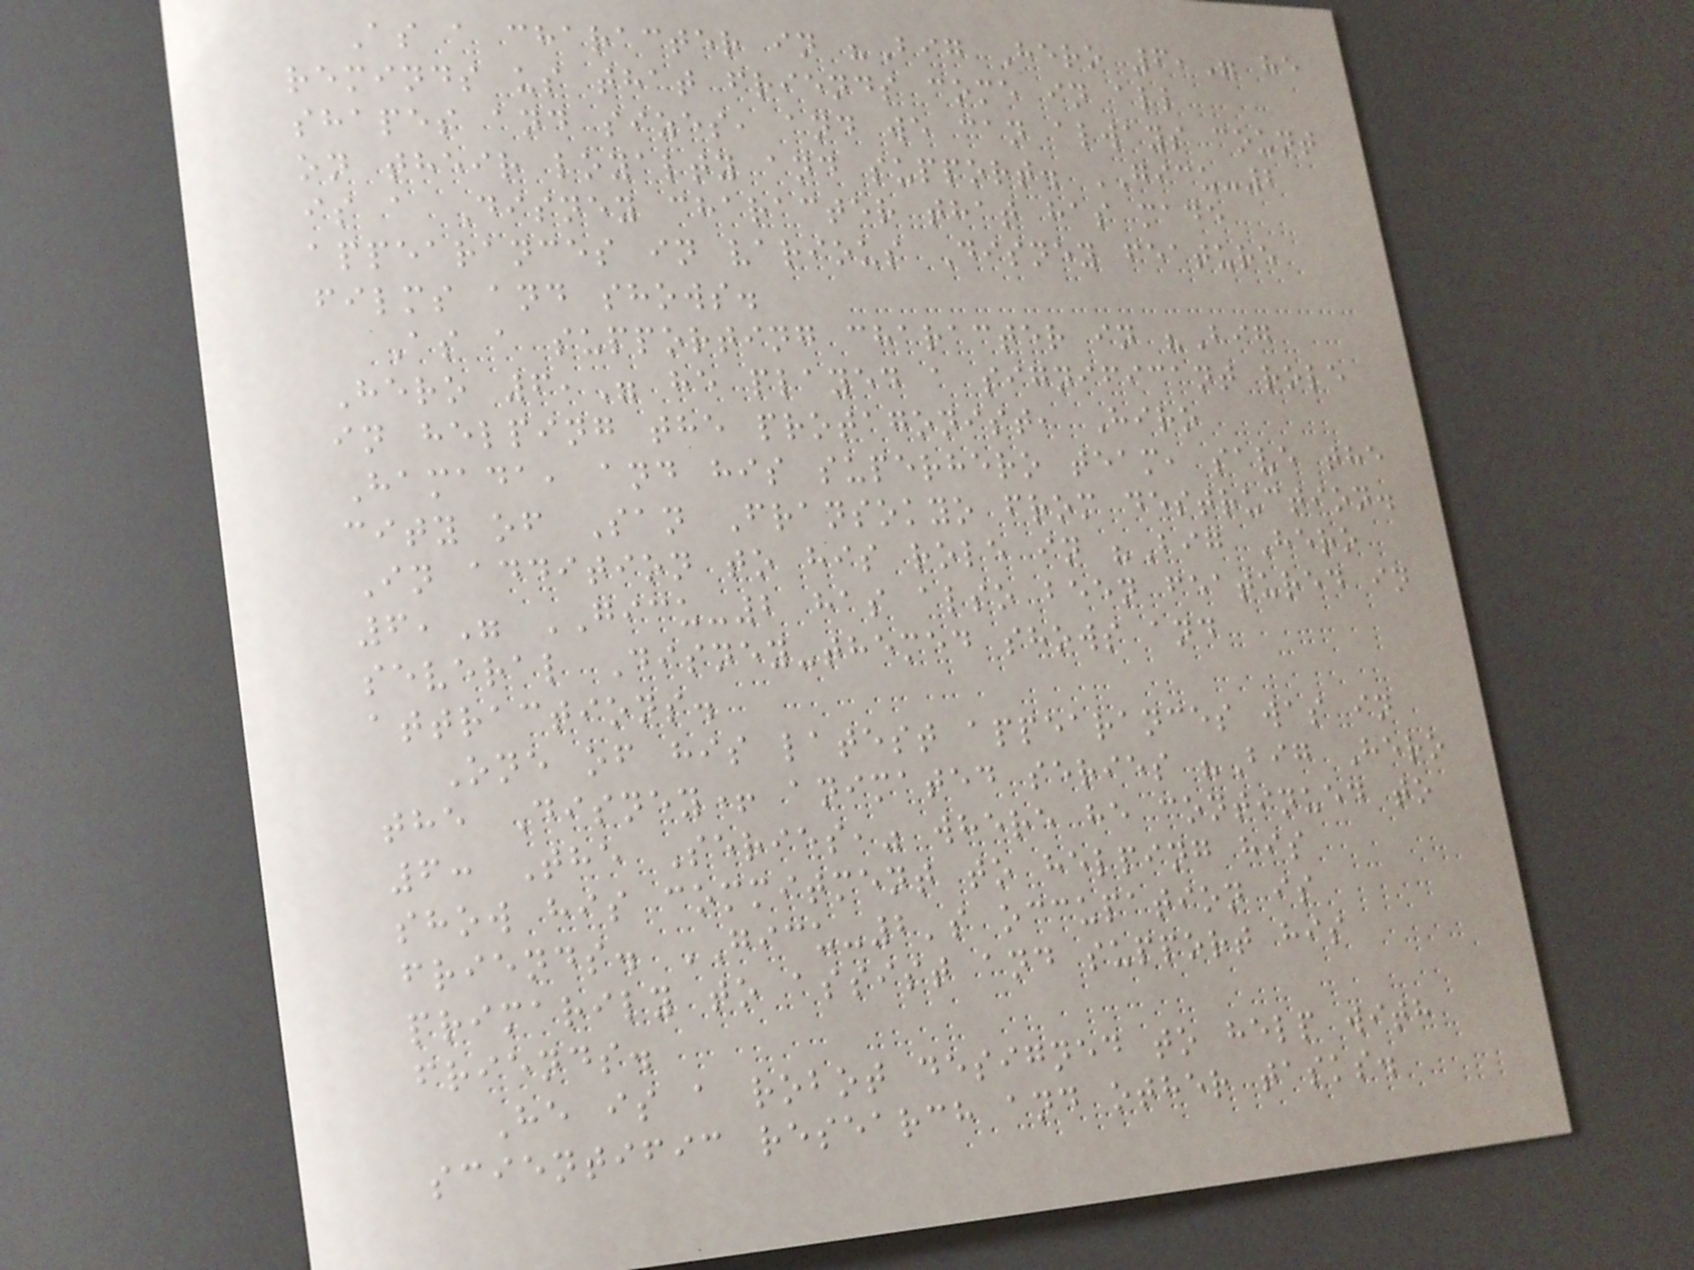As a character in "Big Hero 6," he
reminds us that friends come in all
shapes and sizes, and we can always count
on their loyalty and support. GICU-2
is a Disney character that has made
appearances in various Disney feature
films and shows.
As a supporting character in "Big
Hero 6," he played a significant role
in helping the protagonist, Hiro
Hamada, and his superhero team, save the
city of San Fransokyo from destruction.
In addition to his role in "Big Hero
6," GICU-2 has also been featured in
several Disney-themed shows and
attractions.
One of his latest appearances was in
the Disney+ animated series "Big Hero
6: The Series," where he continued to
show his commitment to helping his
friends. GICU-2's occupation is
primarily to assist and support his
friends.
He is a robot designed to help with
scientific research and other tasks.
